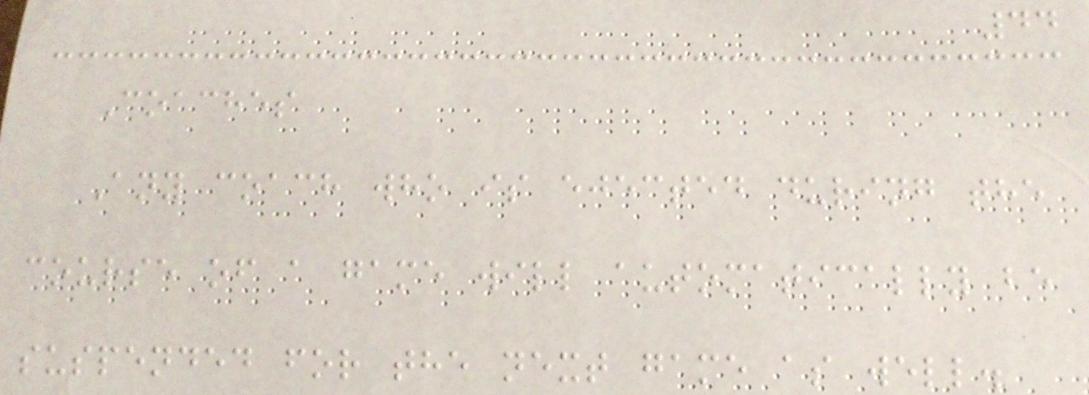44
Coaches
Any coach who is ejected during the
course of a game will automatically be
suspended for the next game as well.
